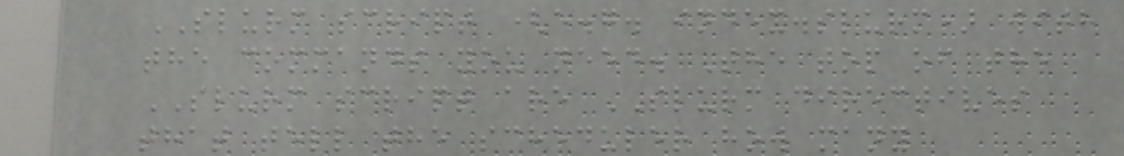SLURM script (e.g. index.slurm) with
the commands you need. The top of the
SLURM script are SLURM directives
that tell the scheduler how many
